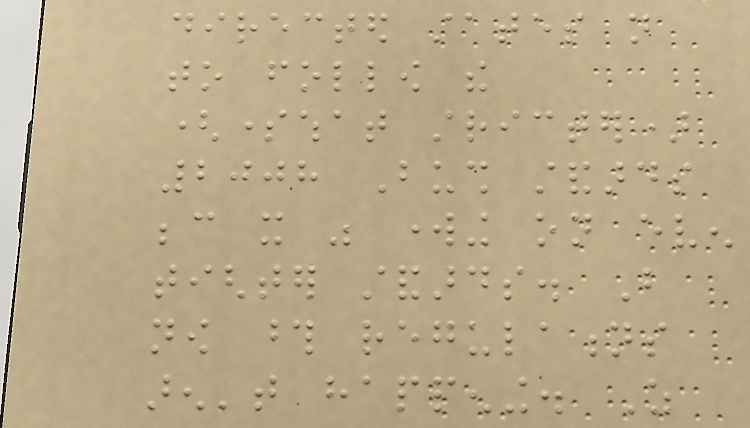directed states not
to follow the
(somewhat stricter)
2008 Bush standards
because it was working on even
tighter standards. But
now those regulations
aren't happening. As
